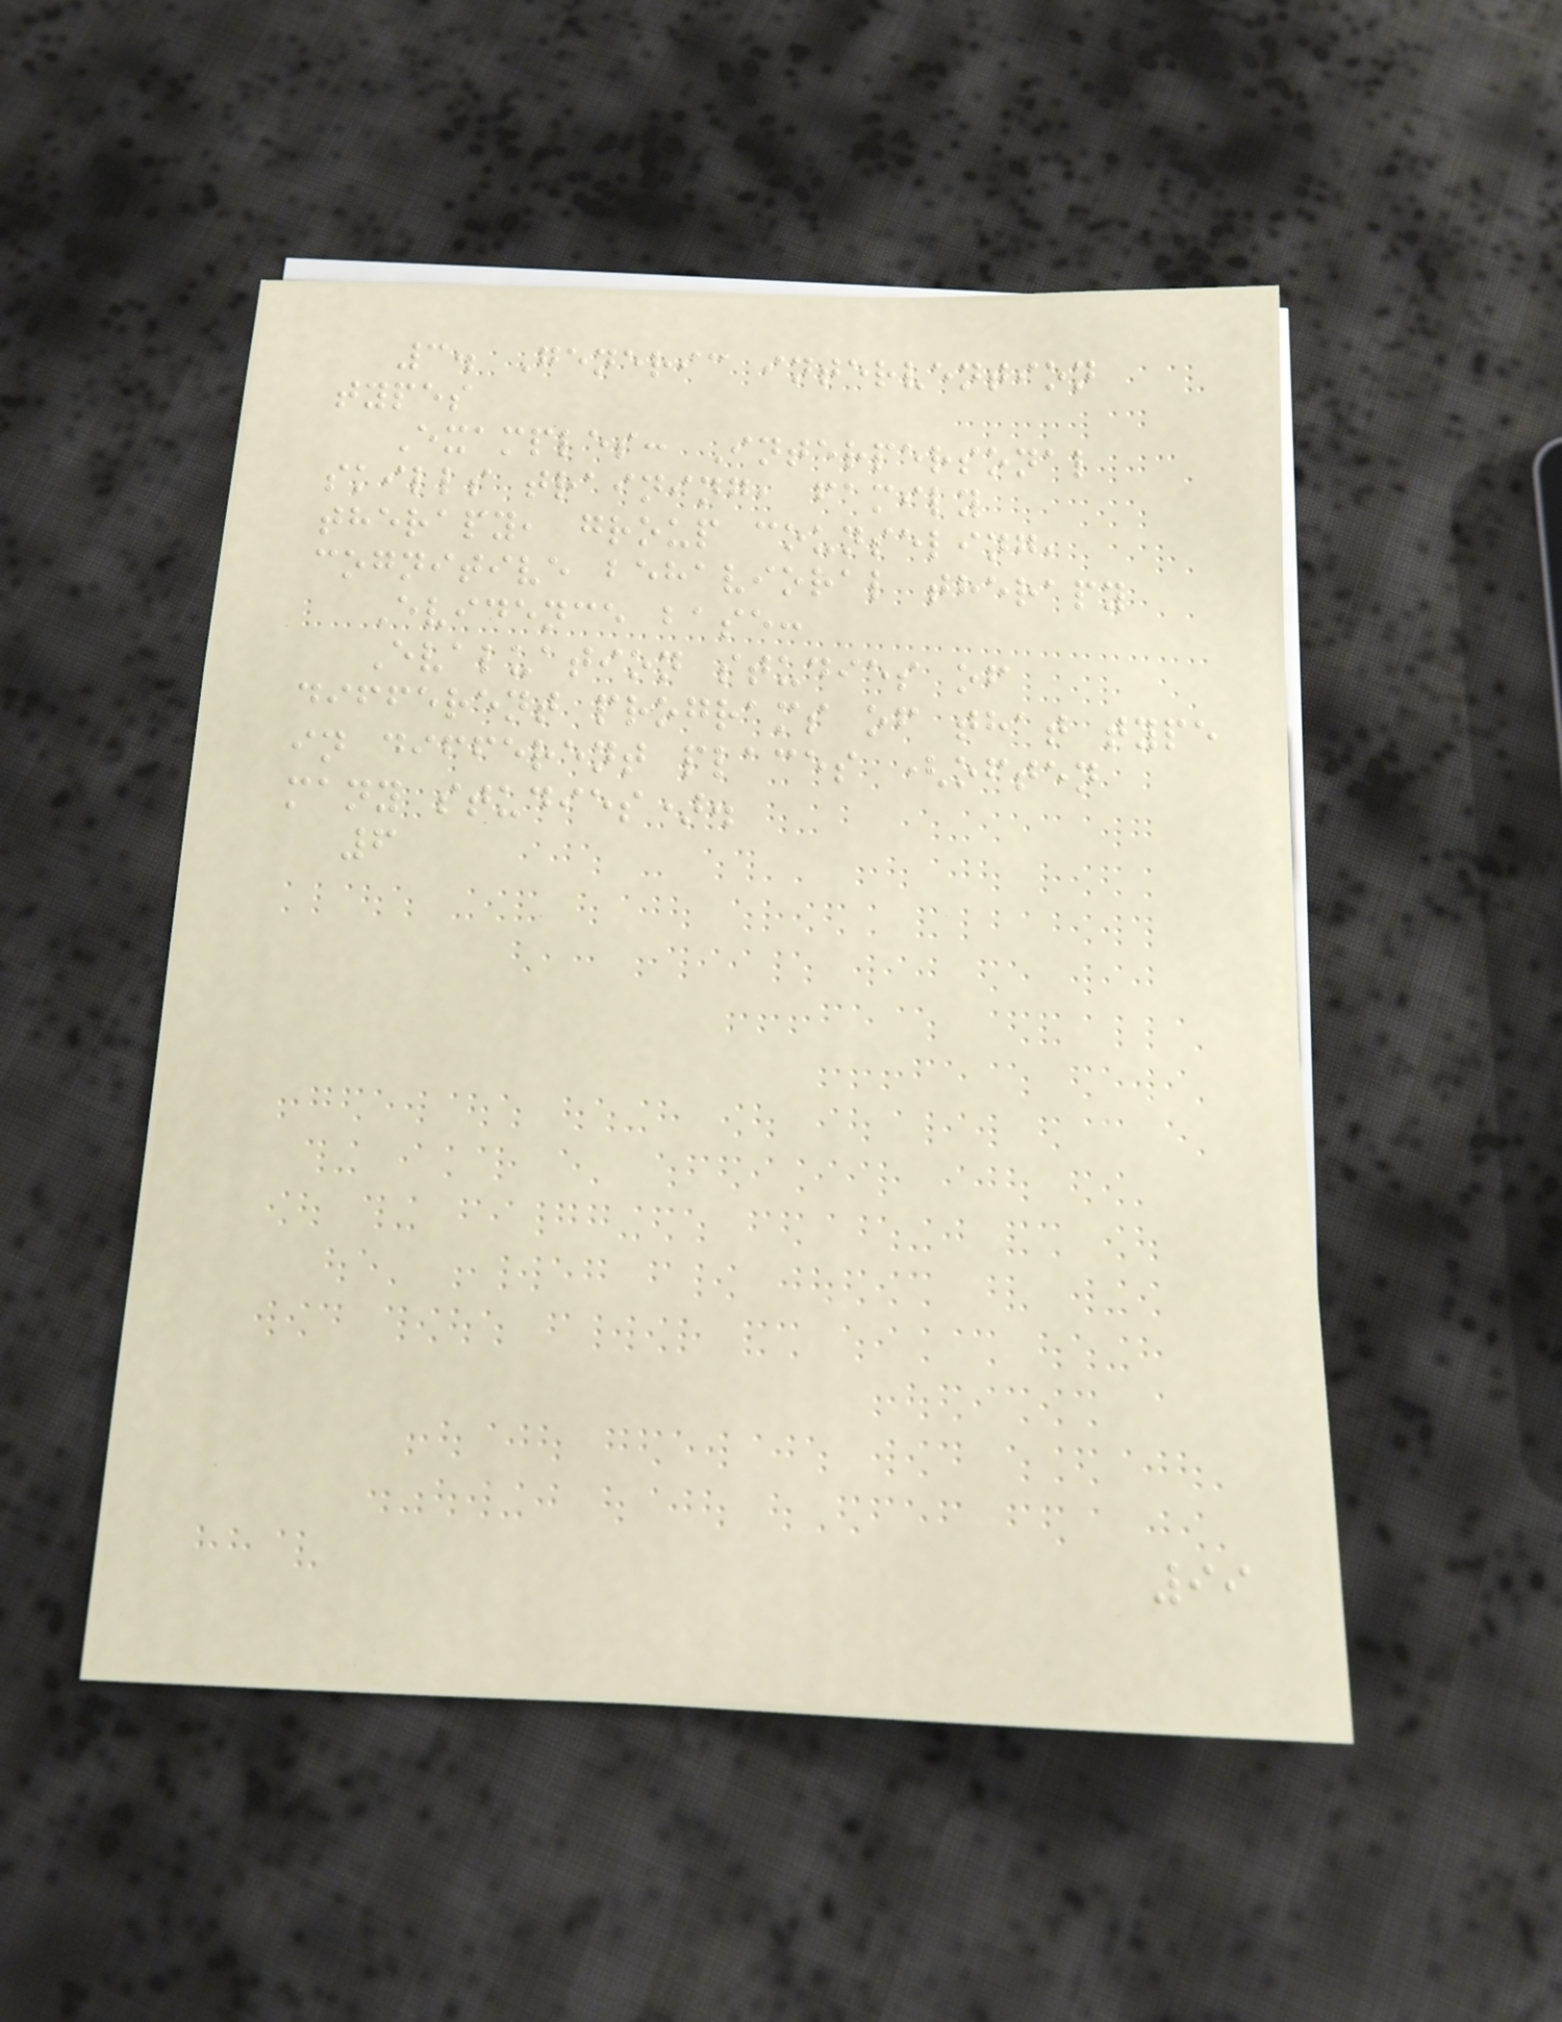3. Generic intervention
types
Examples: Interpersonal
skills training, family
therapy, group counseling,
cognitive behavioral therapy
Evidence base:
Evaluation studies of
different programs of that type
in different places (often
many studies).
6
99
